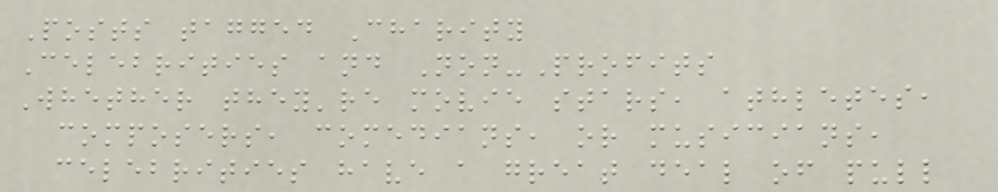Posts tagged Charity
Celebrities and Non-Profits
Whether they're movie stars, athletes,
composers, comedians, or musicians,
celebrities have a great deal of pull
